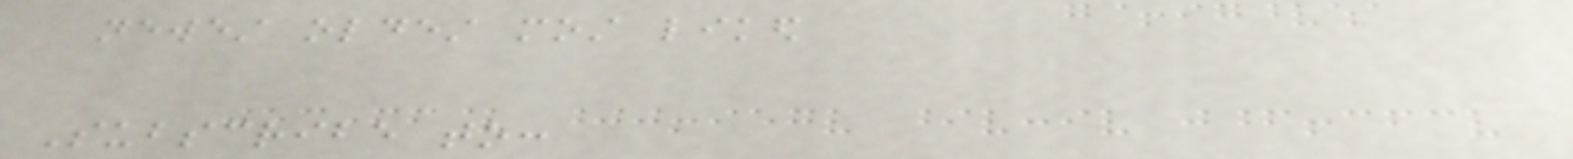newest oldest most liked
Subscribe to:
